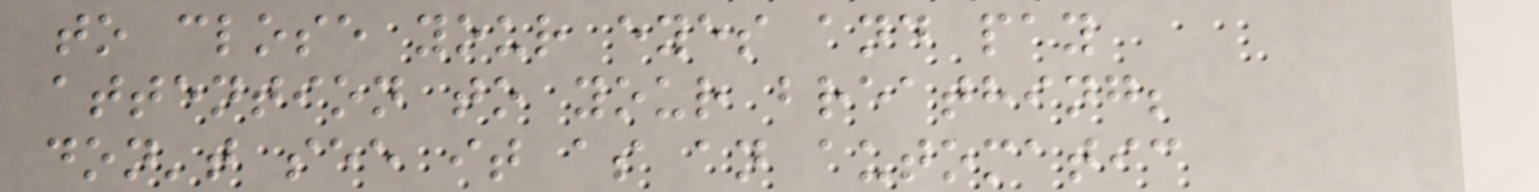to close your eyes and pay
attention to your breathing;
don't see it as an automatic
